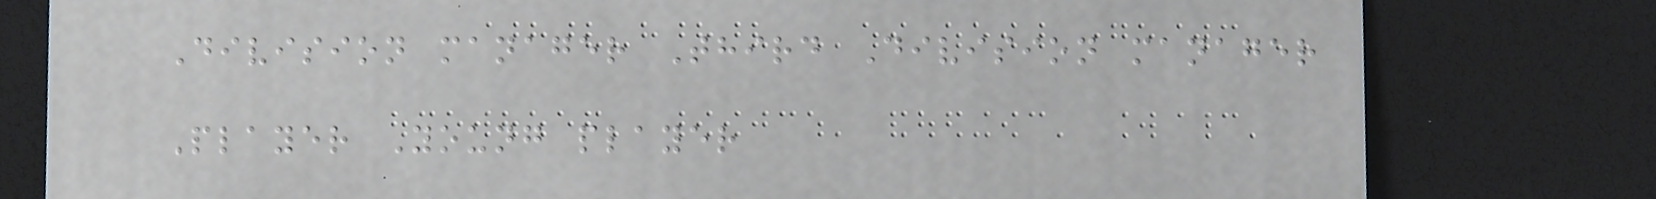Division manager Third Division manager
Player Young player
